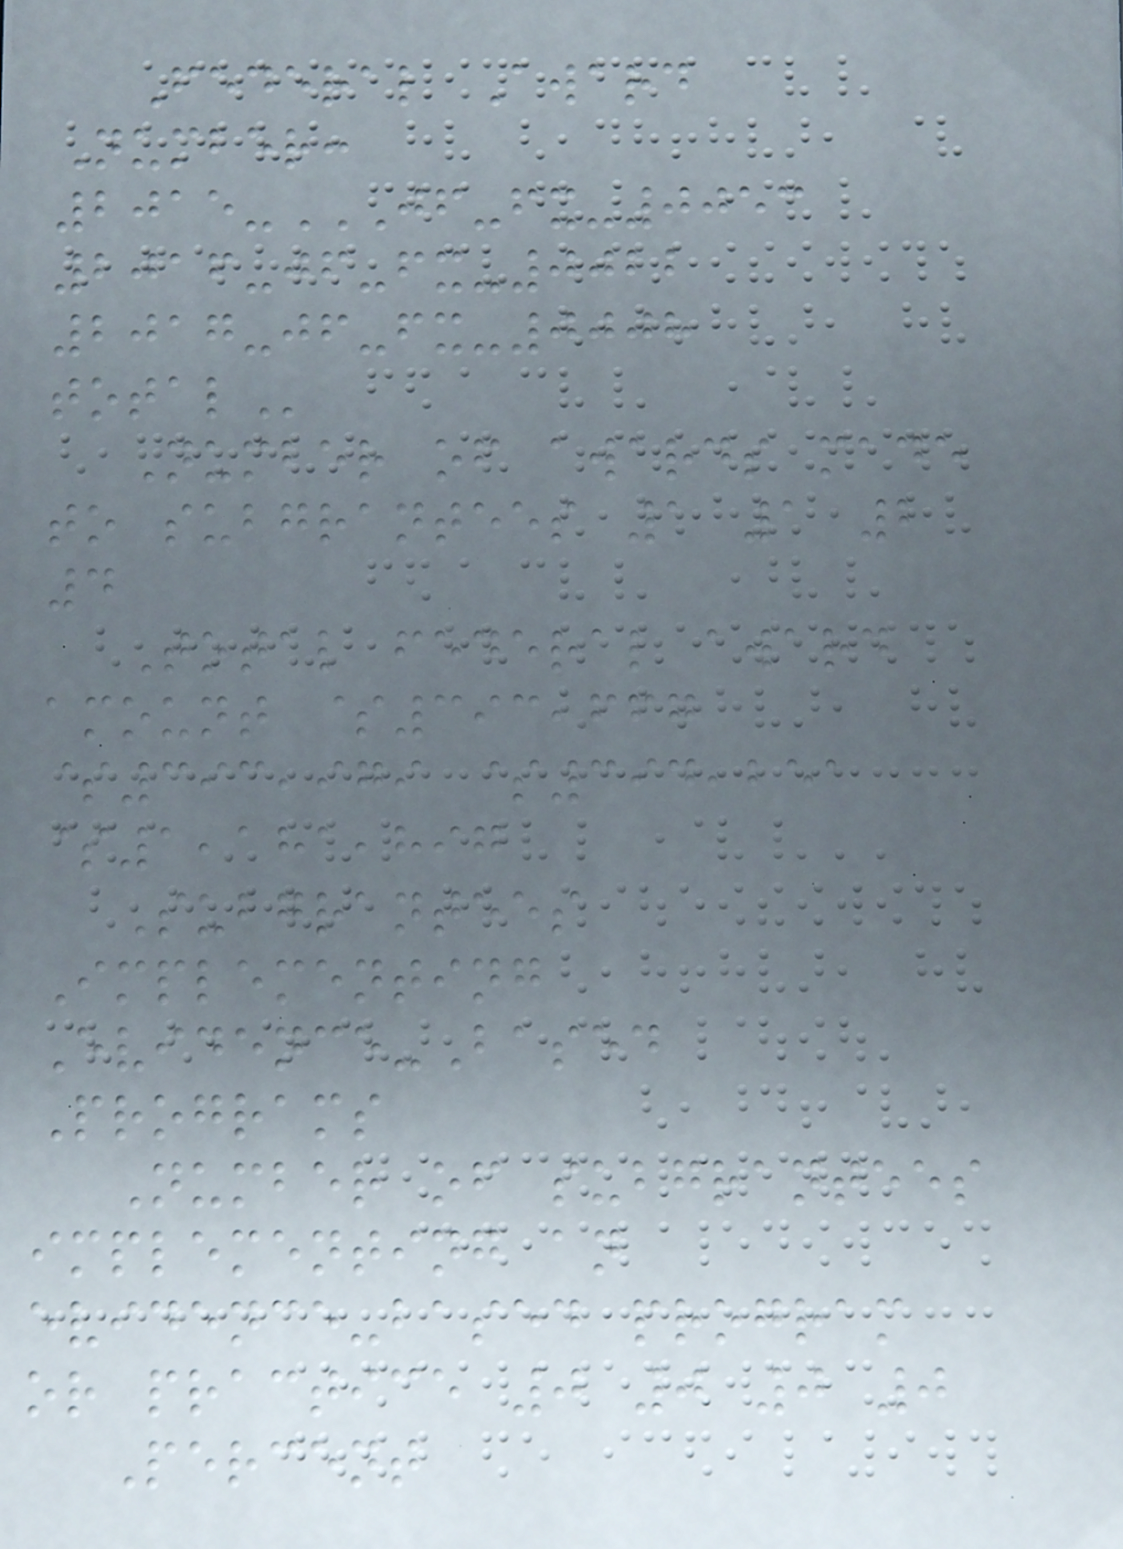Federal Award
Number:
2015-JF-FX-0053
2016-JF-FX-0022
2017-JF-FX-0008
TOTAL
Number of awards made
to subgrantees 1 1 2
4
Total federal award
amount $393,667
$393,979 $394,251
$1,181,897
Subgrantees
Implementing
Evidence-Based
Programs
Number of subgrantees
implementing an
evidence-based program
or practice 0 0 0 0
Percent
